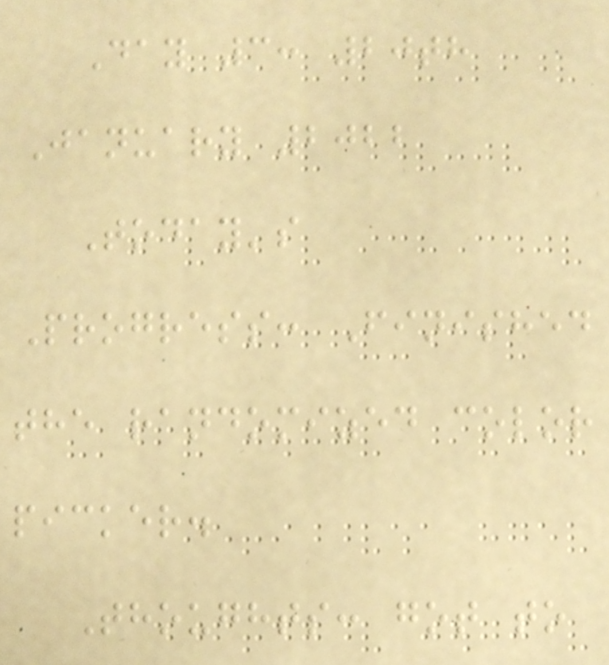Day 3: 20th
January 2022
Today's
Progress: Finished
the randomized color
picker.
Thoughts: got to
